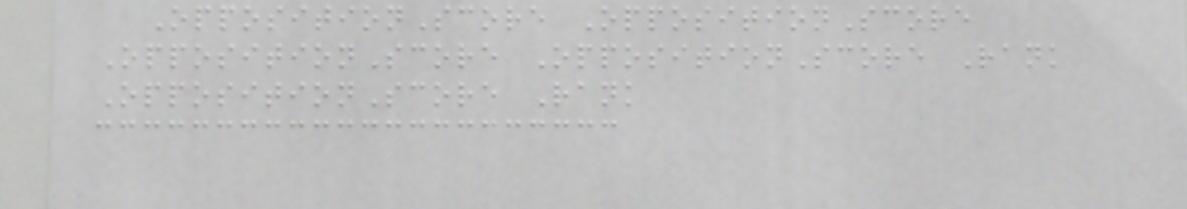OppositionScore OppositionScore
OppositionScore OppositionScore Rank
OppositionScore Rank
